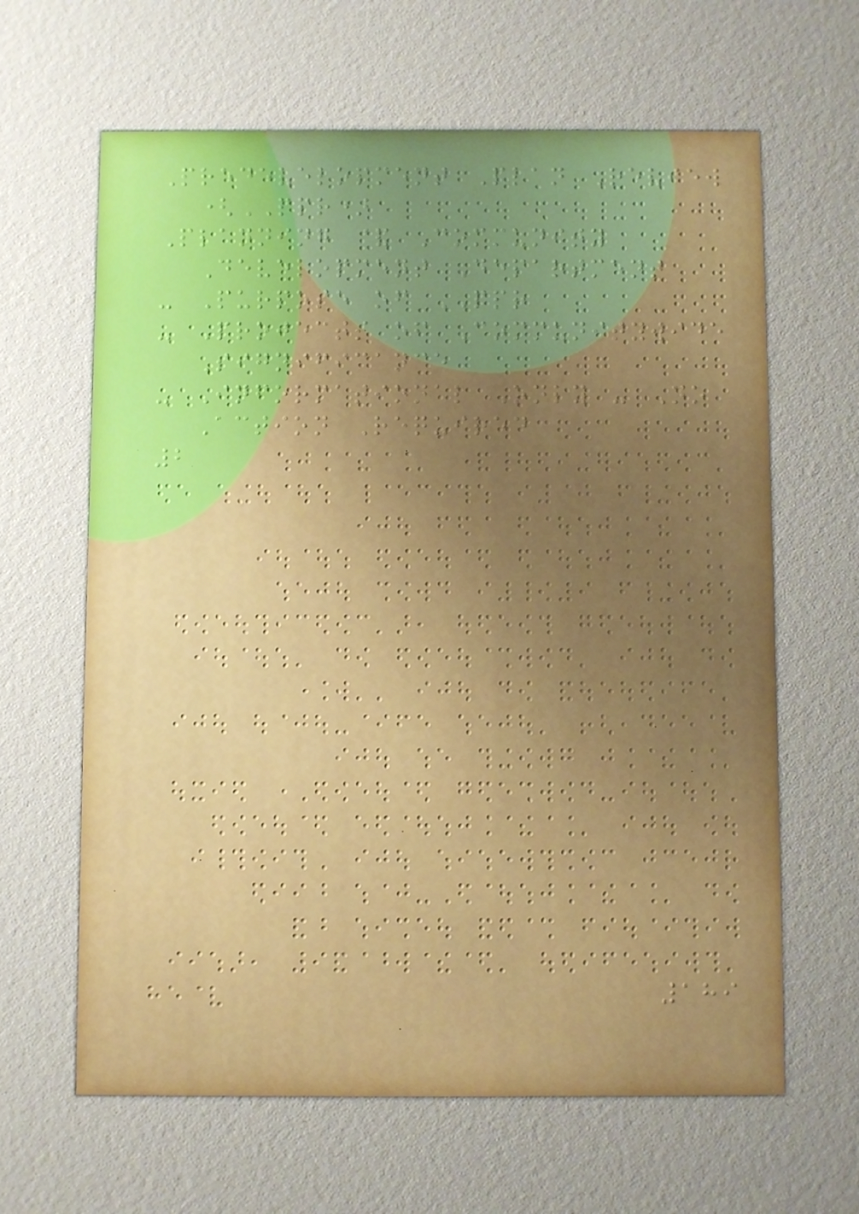Predevelopment Plan Review
(PPR)
Planning & Community
Development Department
- Purpose of PPR
- Projects of Communitywide
Significance
- Informational Only - No
Action Required
2
189
